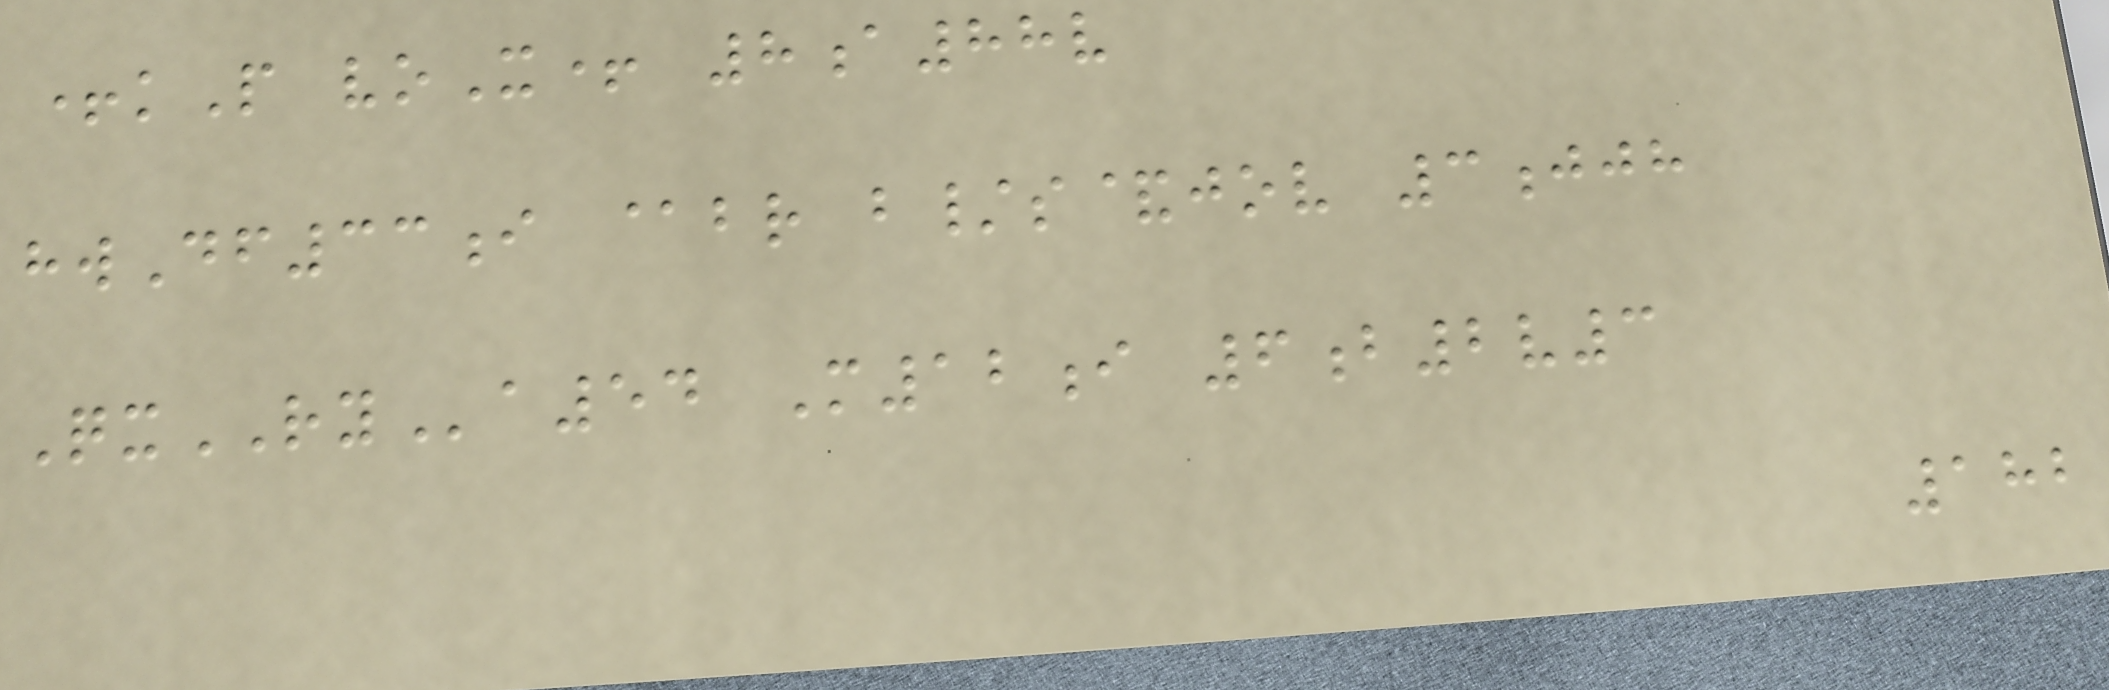+kP voX+ 8a88v
hwDf33i @br b/s&jov 3jjh
QxRYa54 M12i 6b2v3
182
